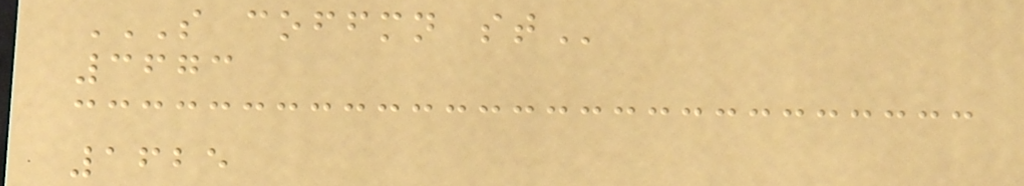S COFFMN ST
3673
1625
